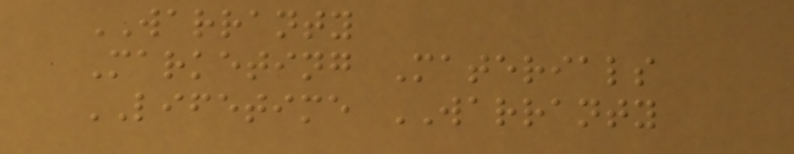WARRANTY
Marketing Materials
LIFETIME WARRANTY
